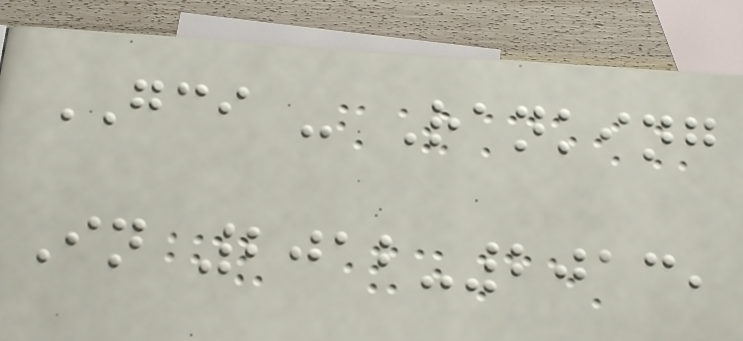GCI - Ranking
In 2012-2013,
